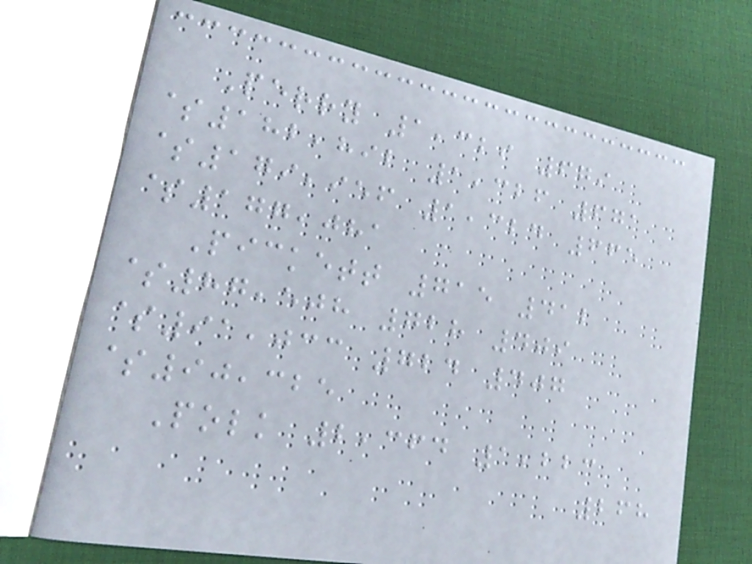Perry 1,329 679
$182,892 1,326 671
$179,956 1,324 665
$177,081
Pickett 715 412
$87,508 728 409
$91,033 724 407
$90,325
Polk 2,364 1,223
268
